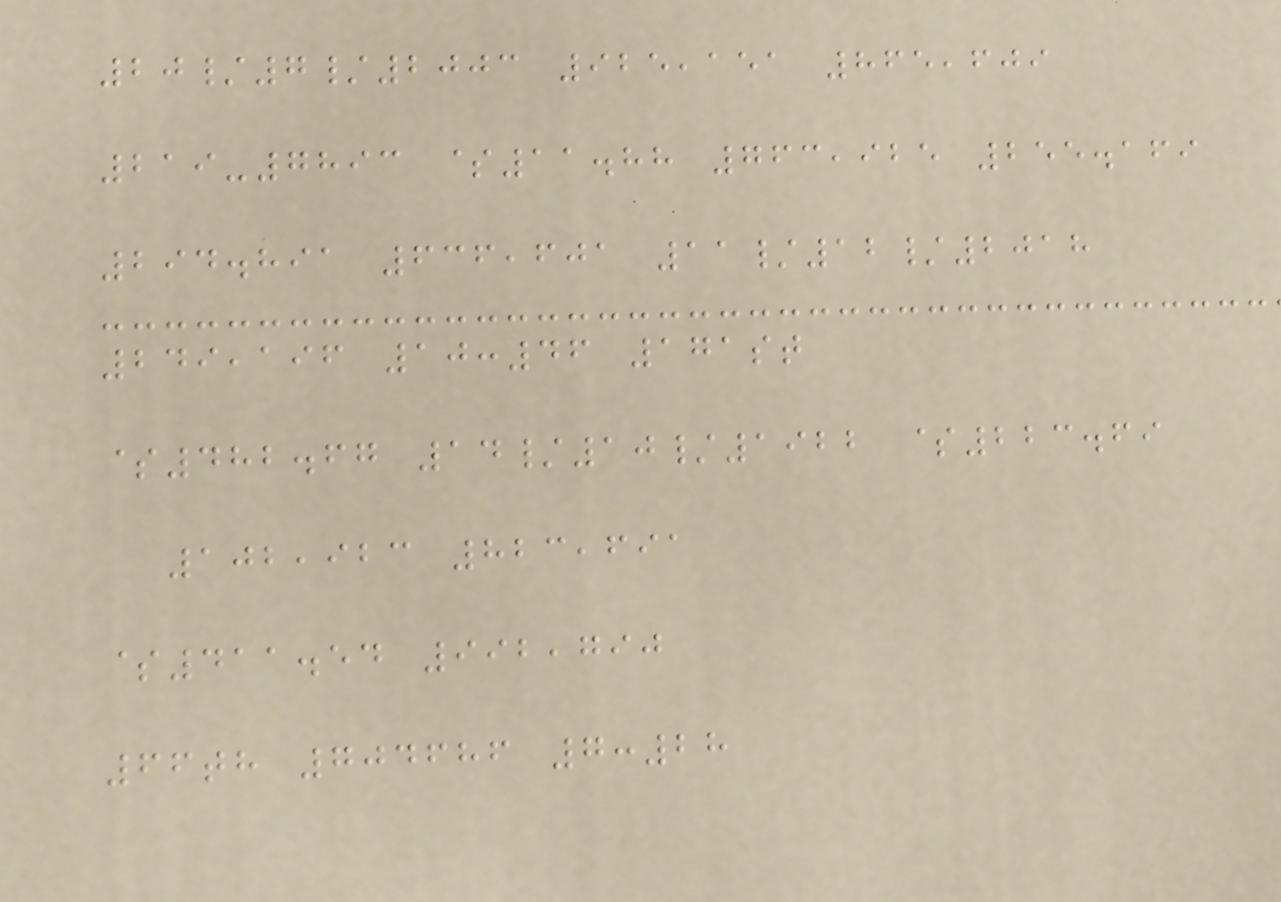20/7/2003 925,151 865,609
219-7893 $11.88 763,925 255.169
294.891 636,601 11/12/2018
249,196 10:46 171st
$482.67 14/10/1922 $223.69
102,923 823,691
$411.54 992,790
66th 704686 7:28
